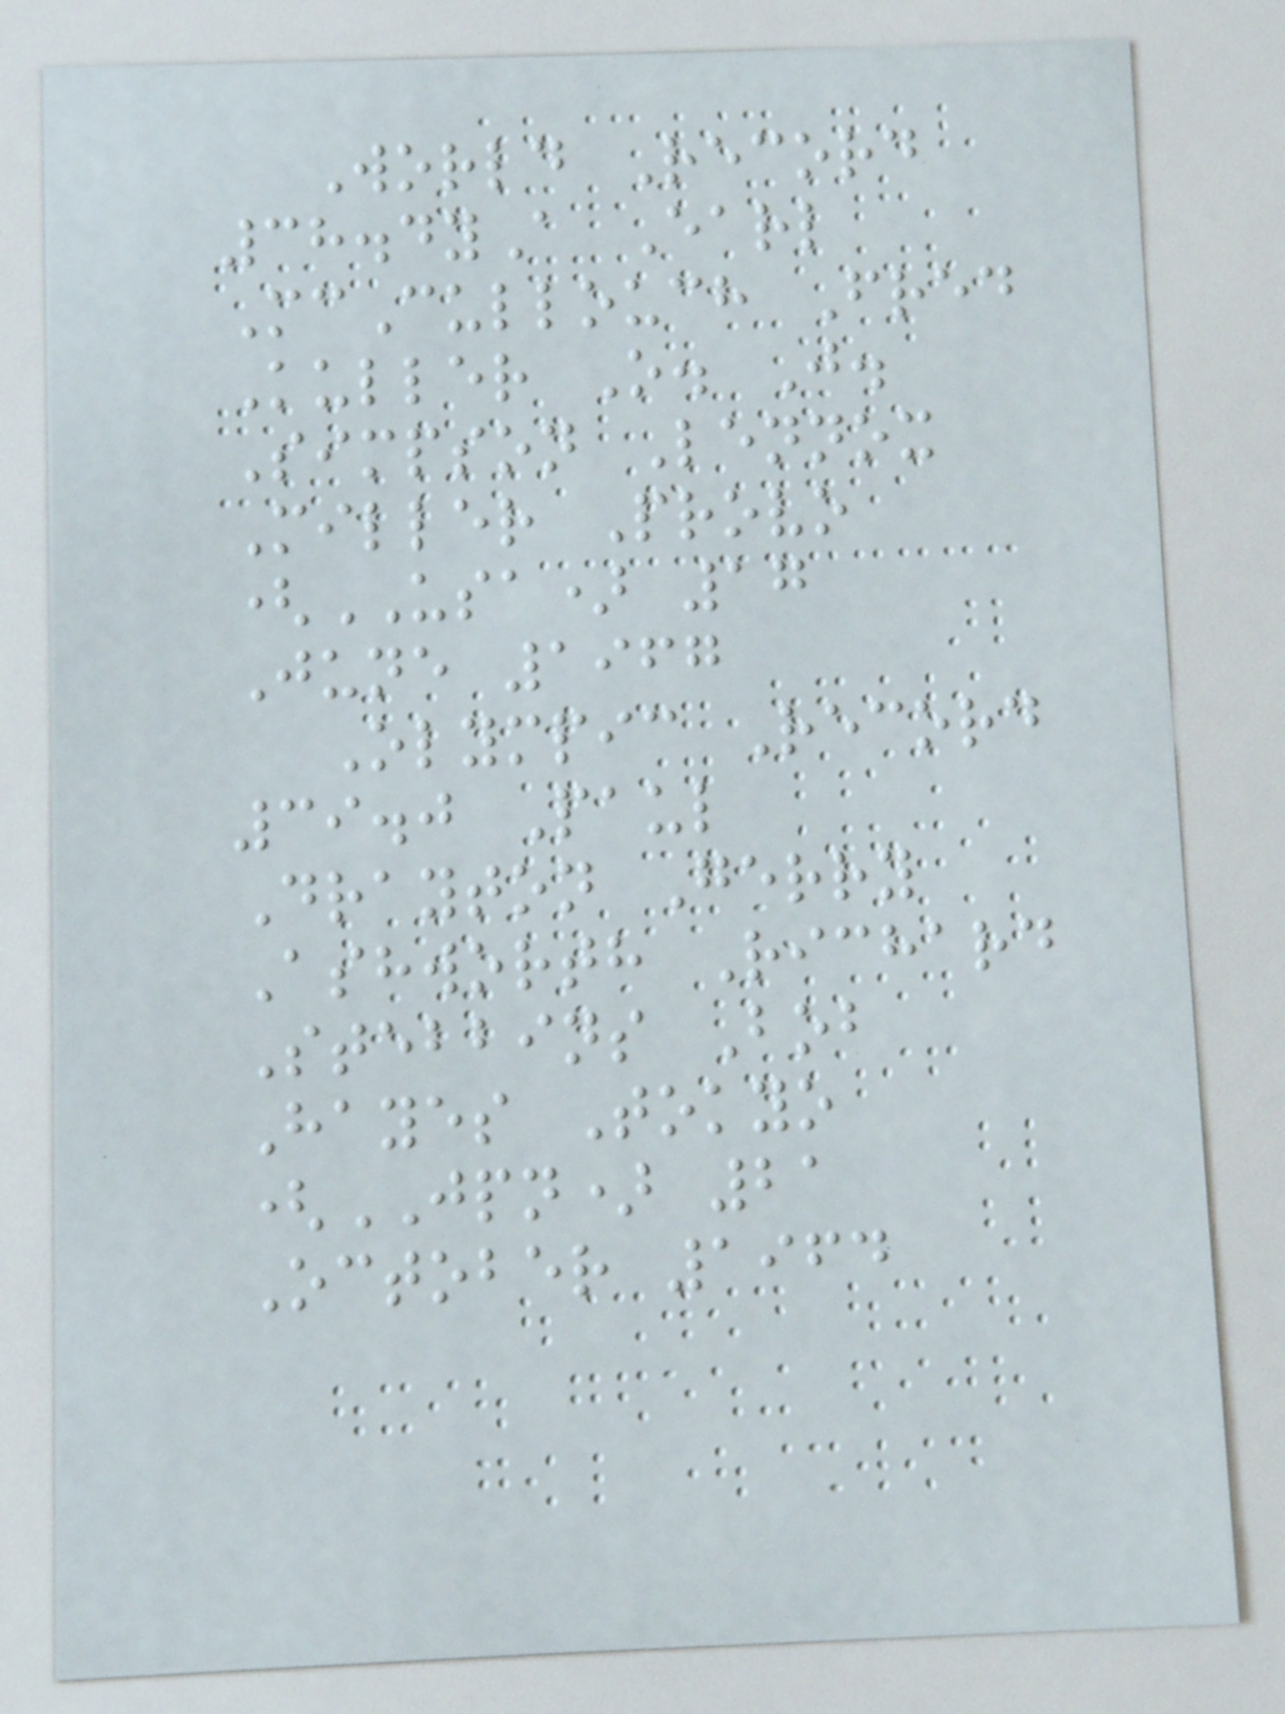World Record
38.4yA Earl
McCullouch Fred
Kuller O. J.
Simpson Lennox
Miller Provo
(USA) 17
June 1967
Olympic Record
39.0 Paul
Drayton Gerry
Ashworth Richard
Stebbins Bob
Hayes Tokyo
(JPN) 21
October 1964
